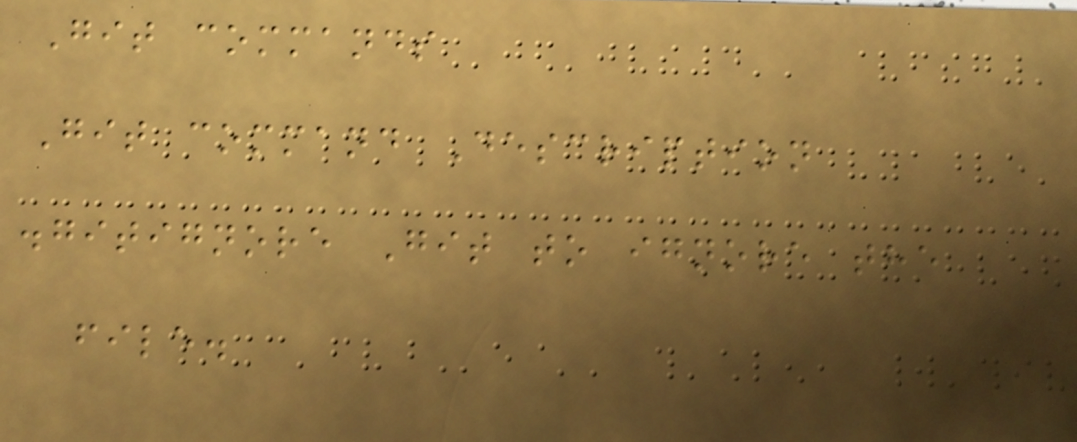Git commands
Git command Description
.gitignore Git to ignore the
file.
